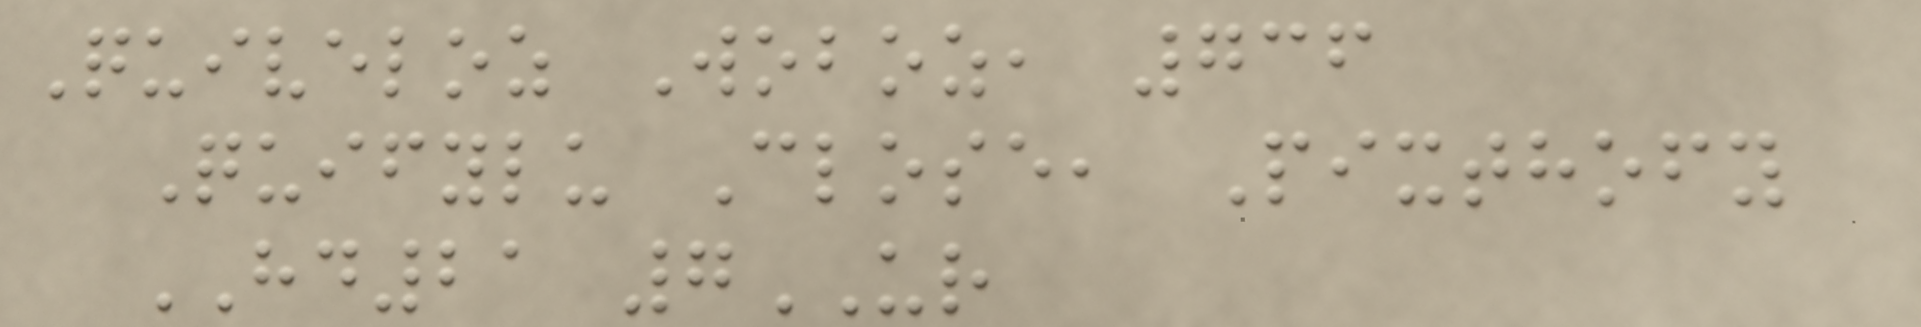Quiveloz Woboz, 736
Quifylu Close, Pixthofy
HD21 7UR
